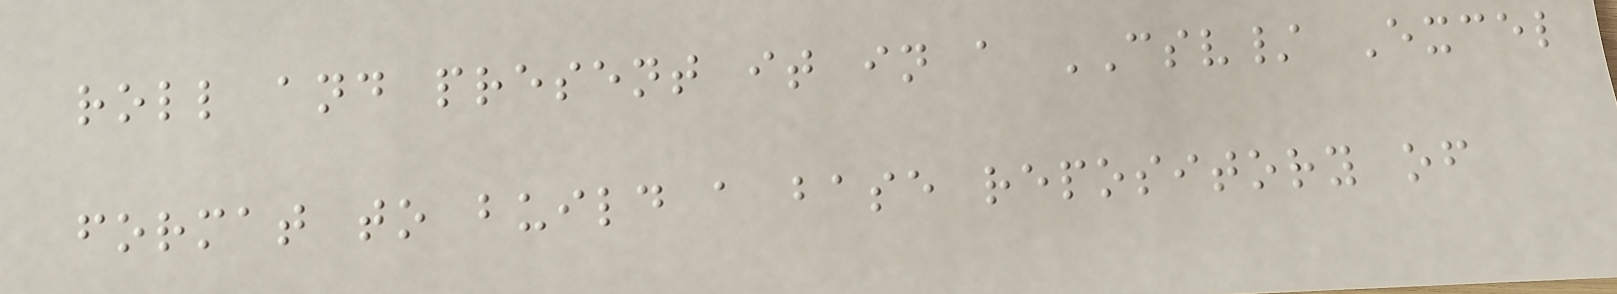roll and present it in a CSV/ Excel
format to build a base repository of
